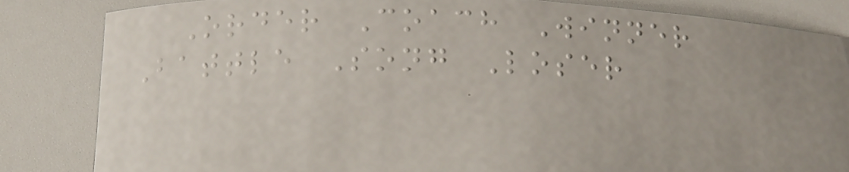Order Coach Winner
Battle Song Loser
